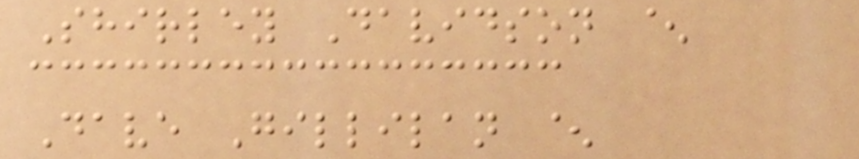Shirley Davidson ^
Dave Gillilan ^
